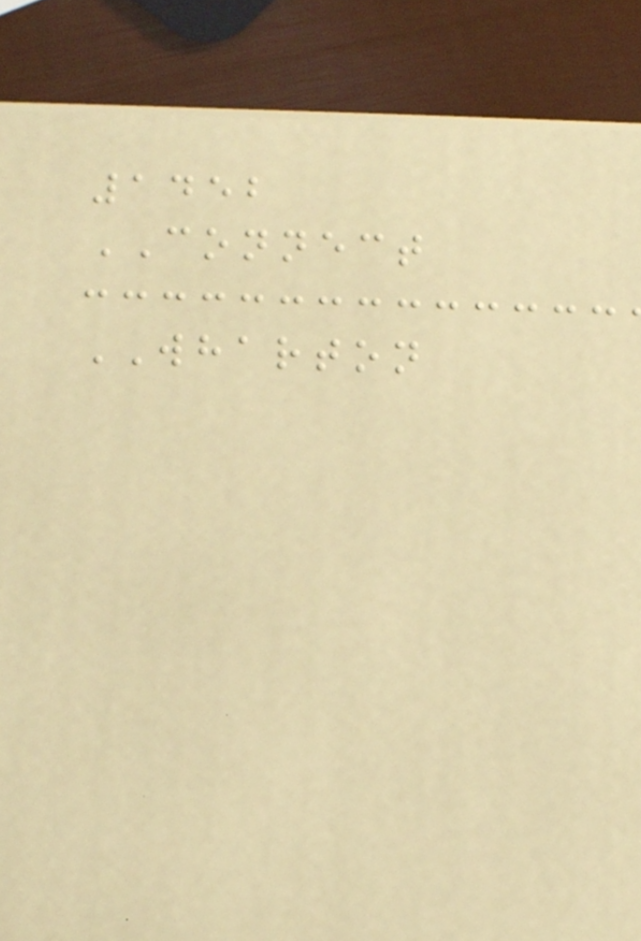1452
CONNECT
WHARTON
